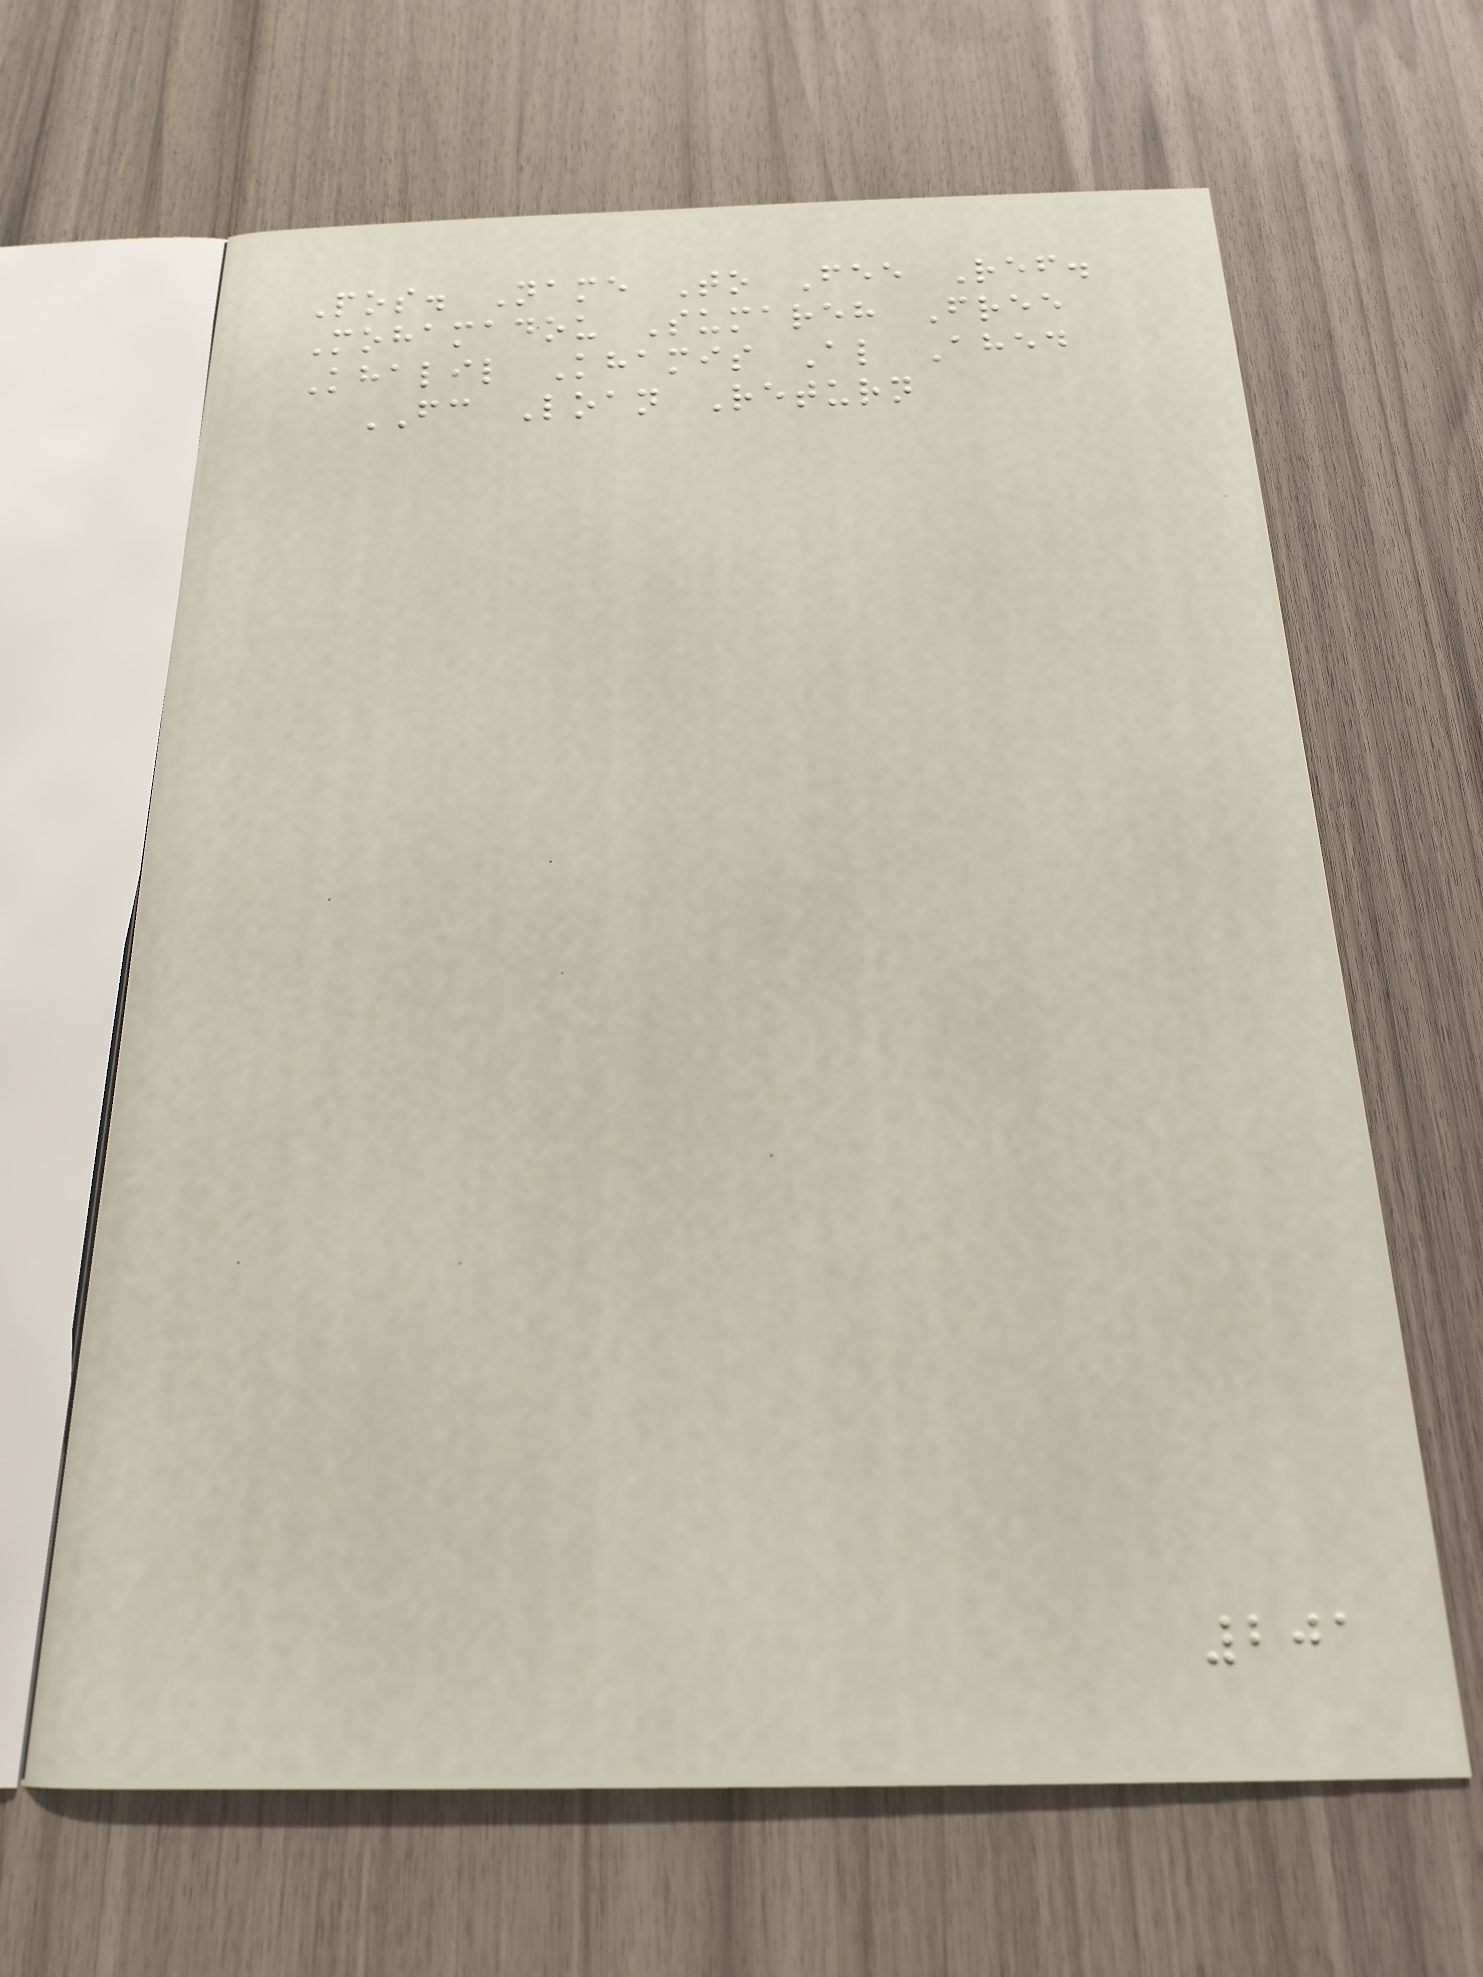Pos. Name To Fee Ref.
Mohamadou Sumareh Free
Khalil Khamis Al Ahed
FC Loan Return
201
